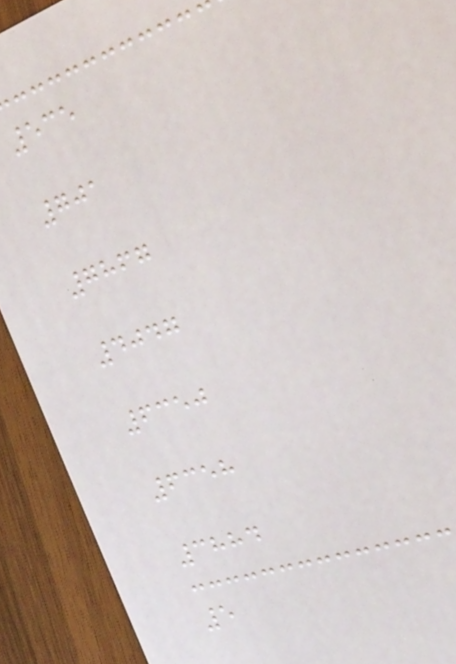535
701
7867
4047
6350
6358
3884
5
